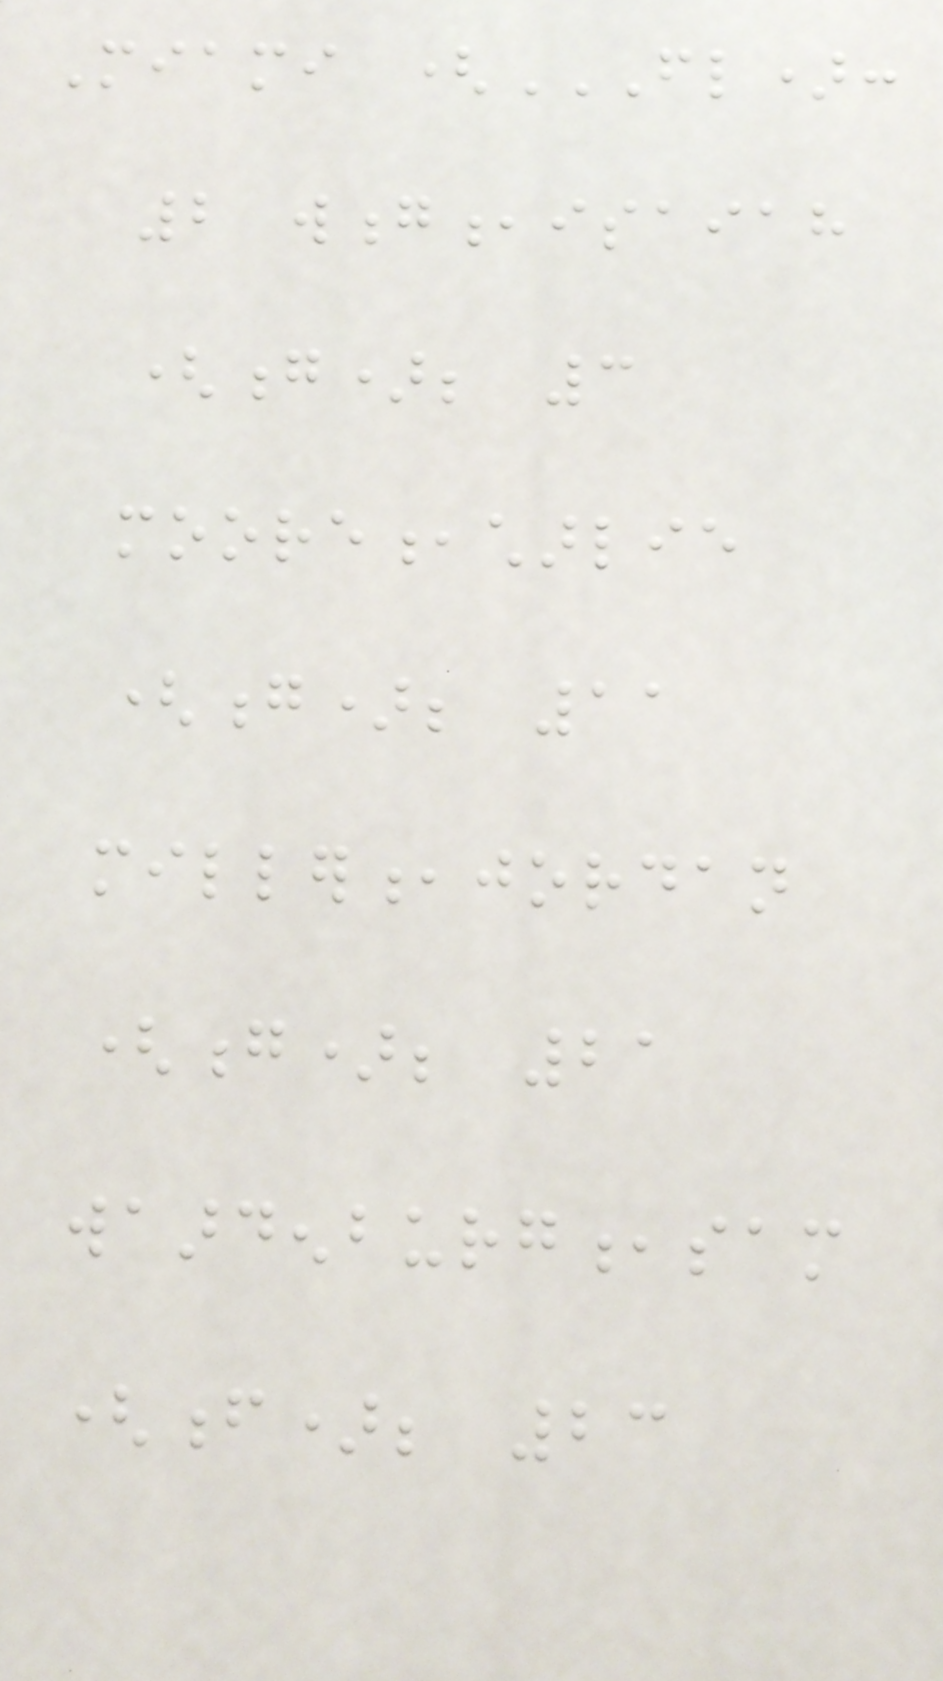Miami (FL):
2 WONG,ISAIAH
(G); 3
MOORE,CHARLIE
(G); 11
MILLER,JORDAN
(G); 21
WAARDENBURG,SAM
(F); 23
